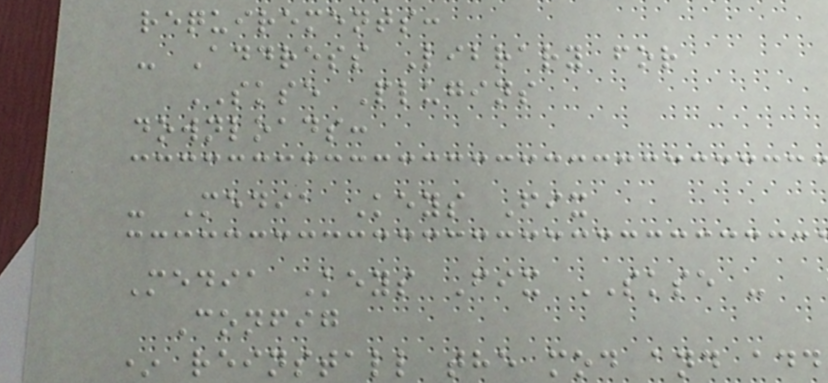requirements:
- Address Library for
SKSE Plugins
downloads:
- Media Keys Fix
Media Keys Fix SKSE -
Config
* reinstall the mod and add
